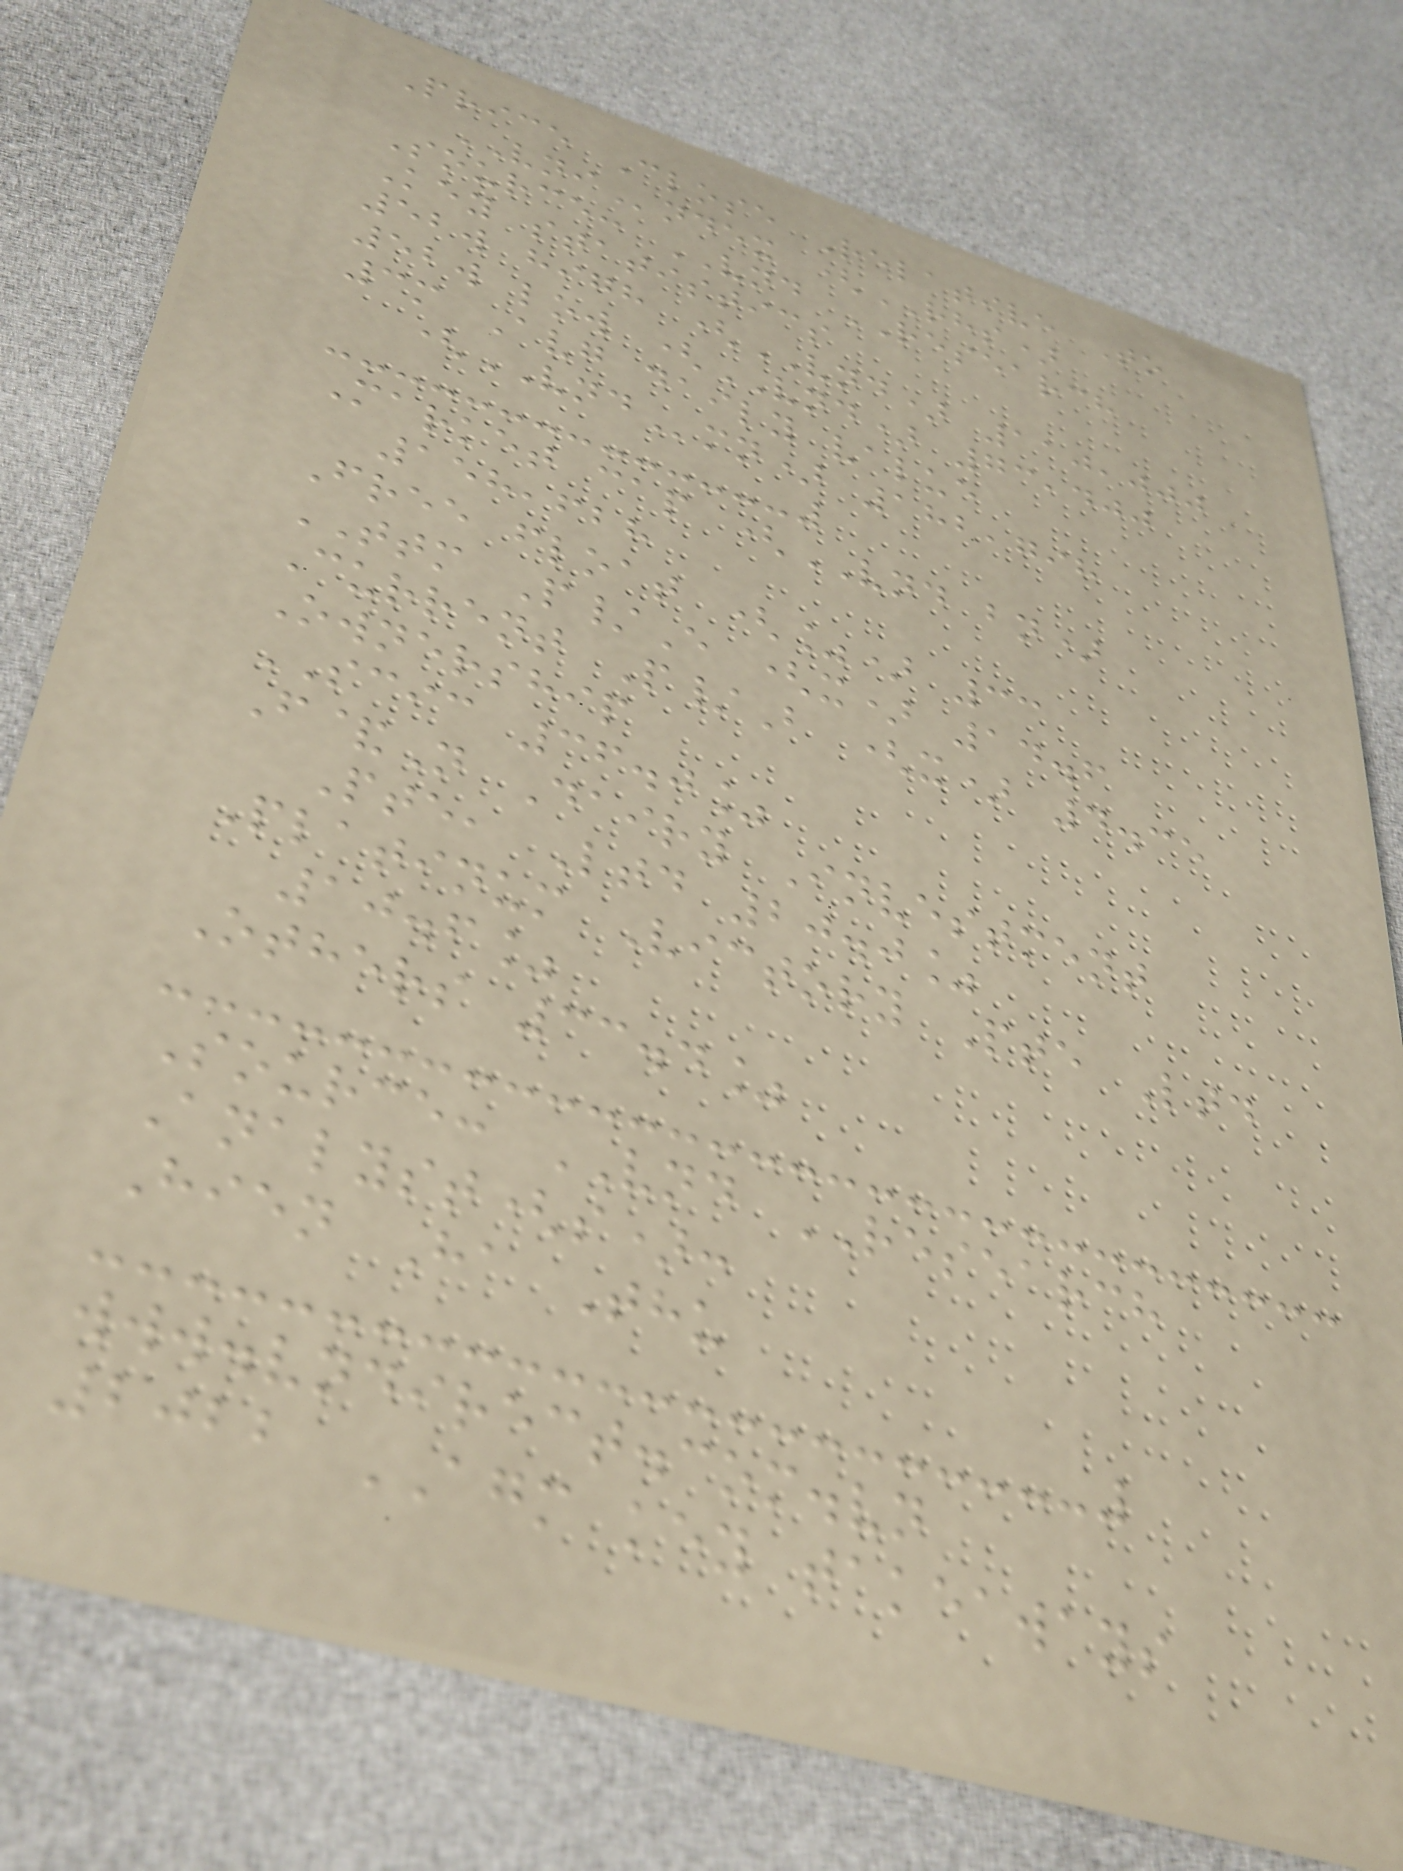Price Close Relative To
VNIndex (RHS)
Source: VND RESEARCH
Key statistics
52w high (VND) 110,000
52w low (VND) 73,400
3m Avg daily value
(VNDmn) 182,798
Market cap (VND bn)
158,628
Free float (%) 33
TTM P/E (x) 14.6
Current P/B (x) 4.35
Ownership
SCIC 36.0%
F&N Dairy Investment
Pte, Ltd 20.0%
Platinum Victory Pte Ltd
10.6%
Others 33.4%
Source: VND RESEARCH
Analyst(s):
Hien Ha Thu
www.vndirect.com.vn
2022 AGM key takeaways
